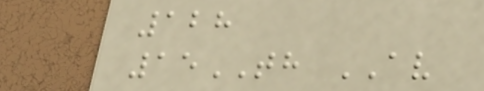128
15TH AV
